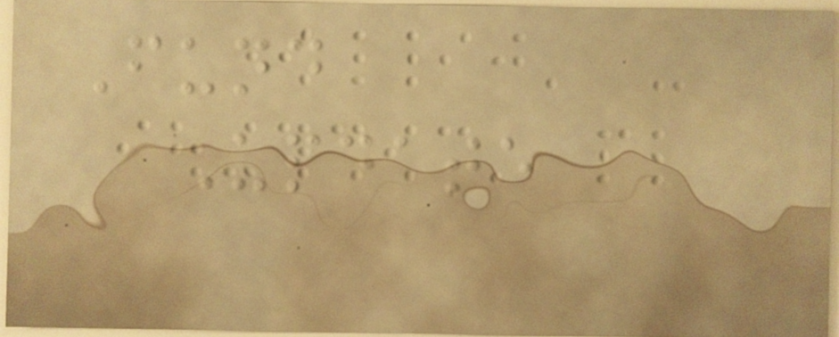Fund
Update
